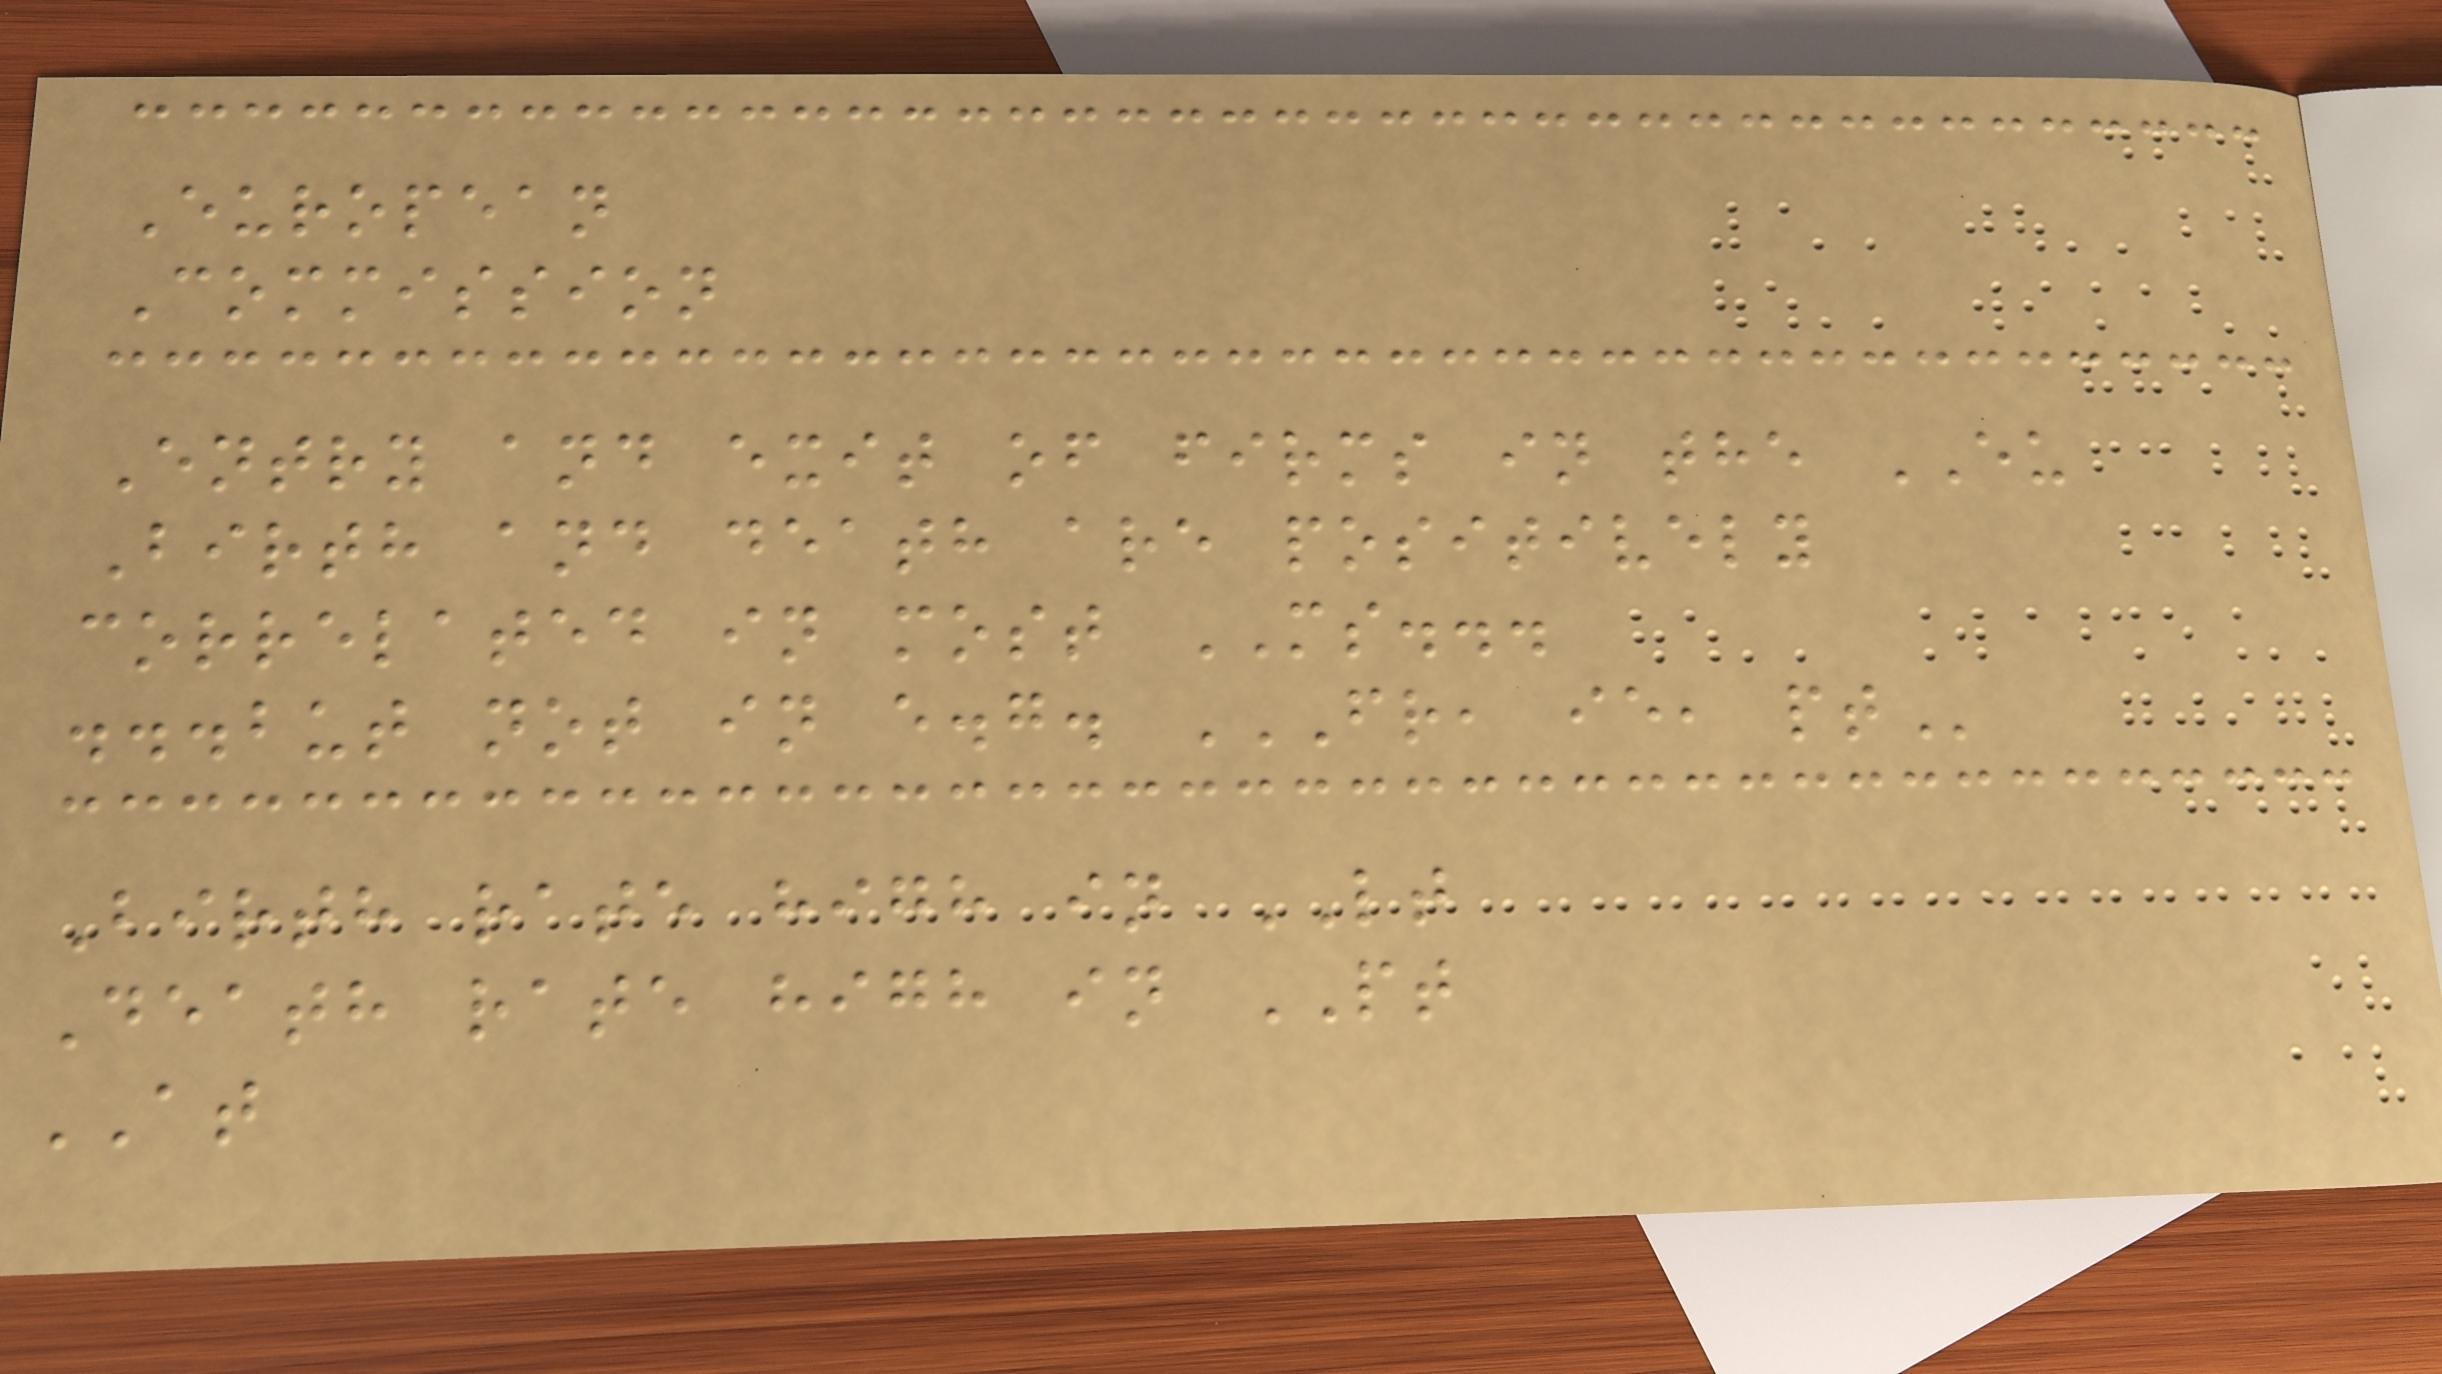European
Commission
Entry and exit of firms in the EU
Birth and death are positively
correlated in most MS...
...but not in e.g. FR, IE, PT
Birth rate high in LT
Death rate high in PT
AT
